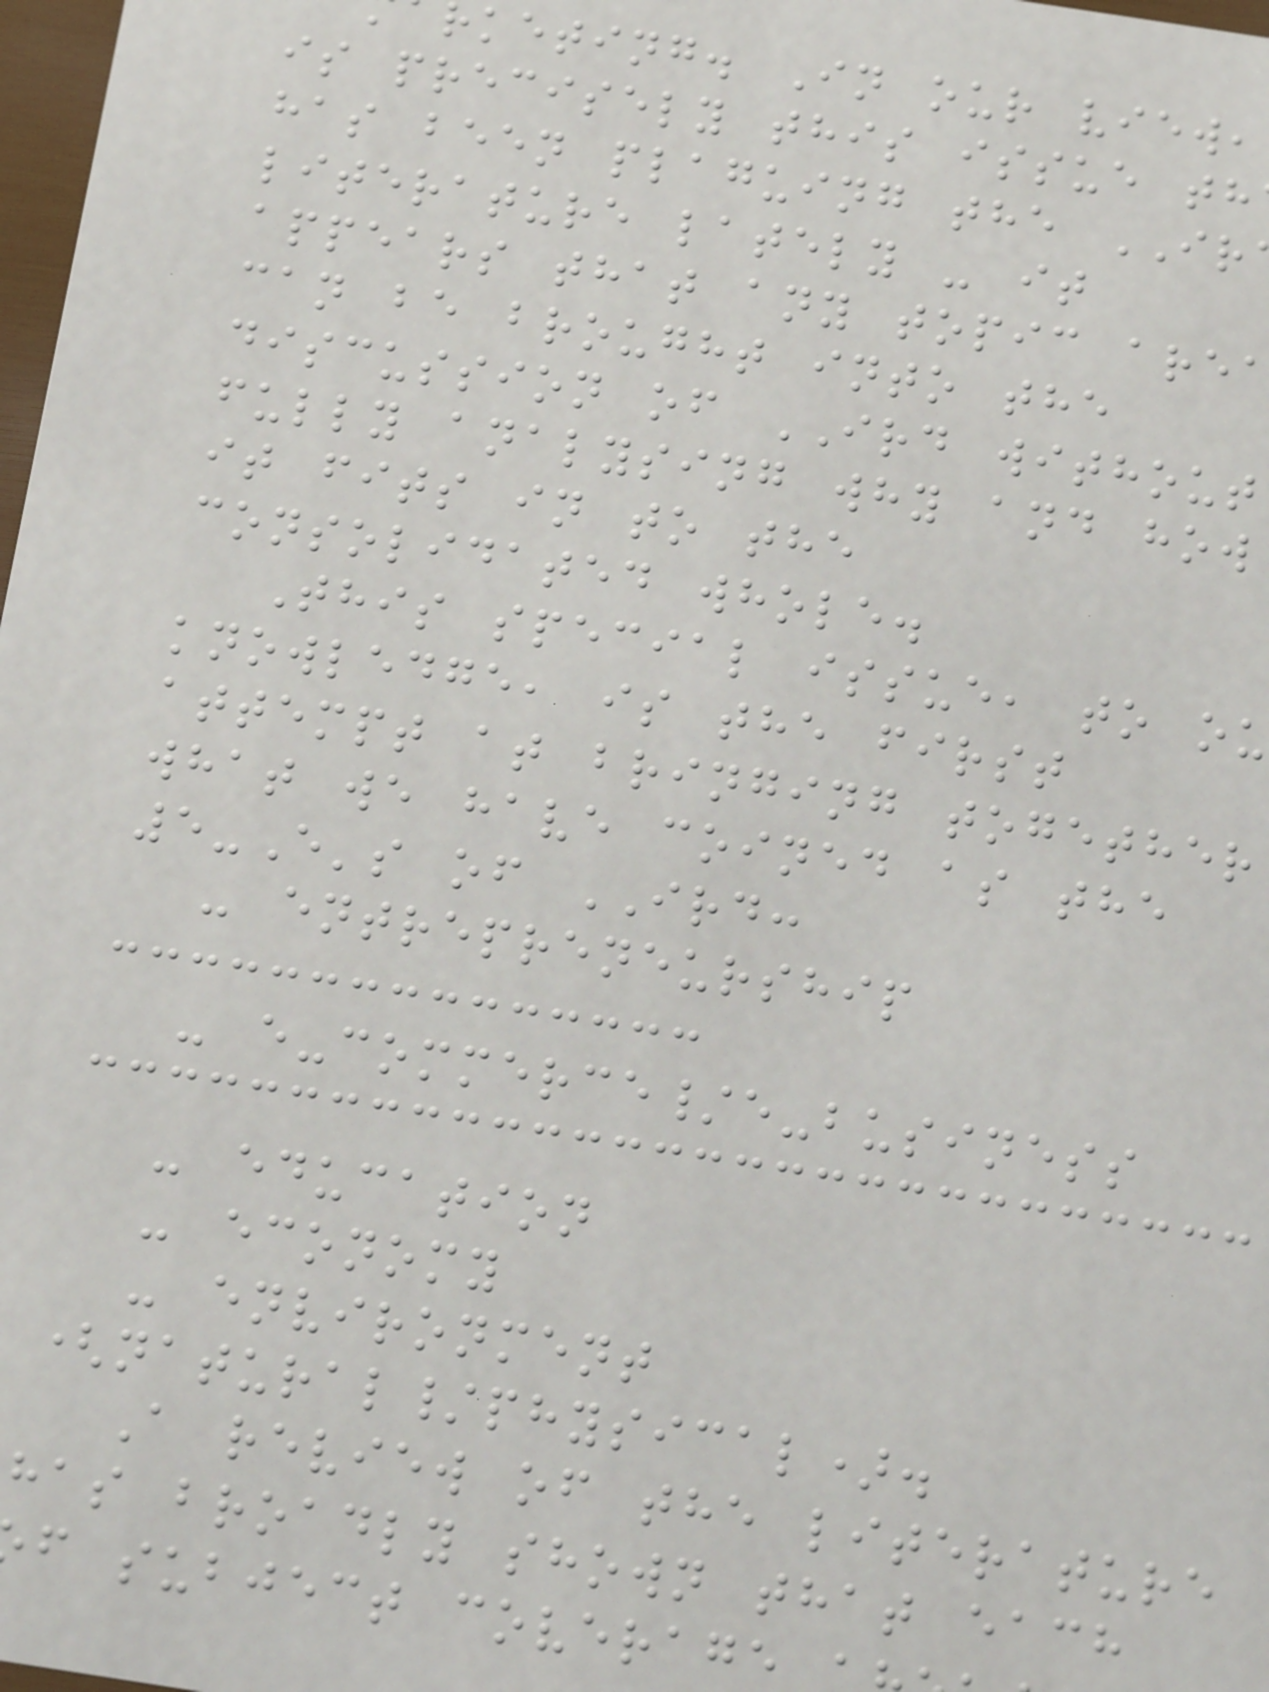keting. In our view,
is precisely this issue th
has been plaguing the IR
literature lately - it
appears that any topic are
can be brought into the
discussion of IRD without
fully analysing why and how
it fits in to the
consolidated whole.
This special issue, to ou
knowledge, is the first
attempt at bringing together
what we have coined as the
5-E's of IRD:
- entrepreneurship
- e-commerce/e-business
- education
- economy
- environment
(natural/physical).
A review of the literature
has broadly shown that each
f subject coverage
